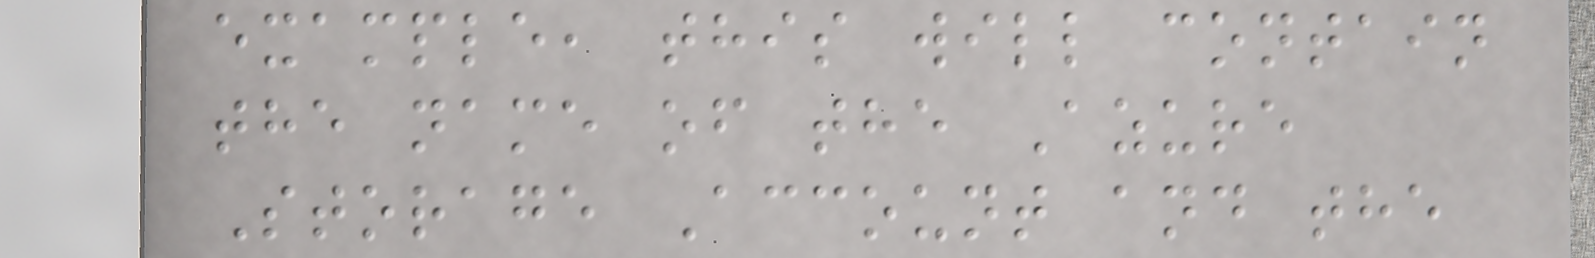example, this will contain
the name of the Azure
Storage Account and the
